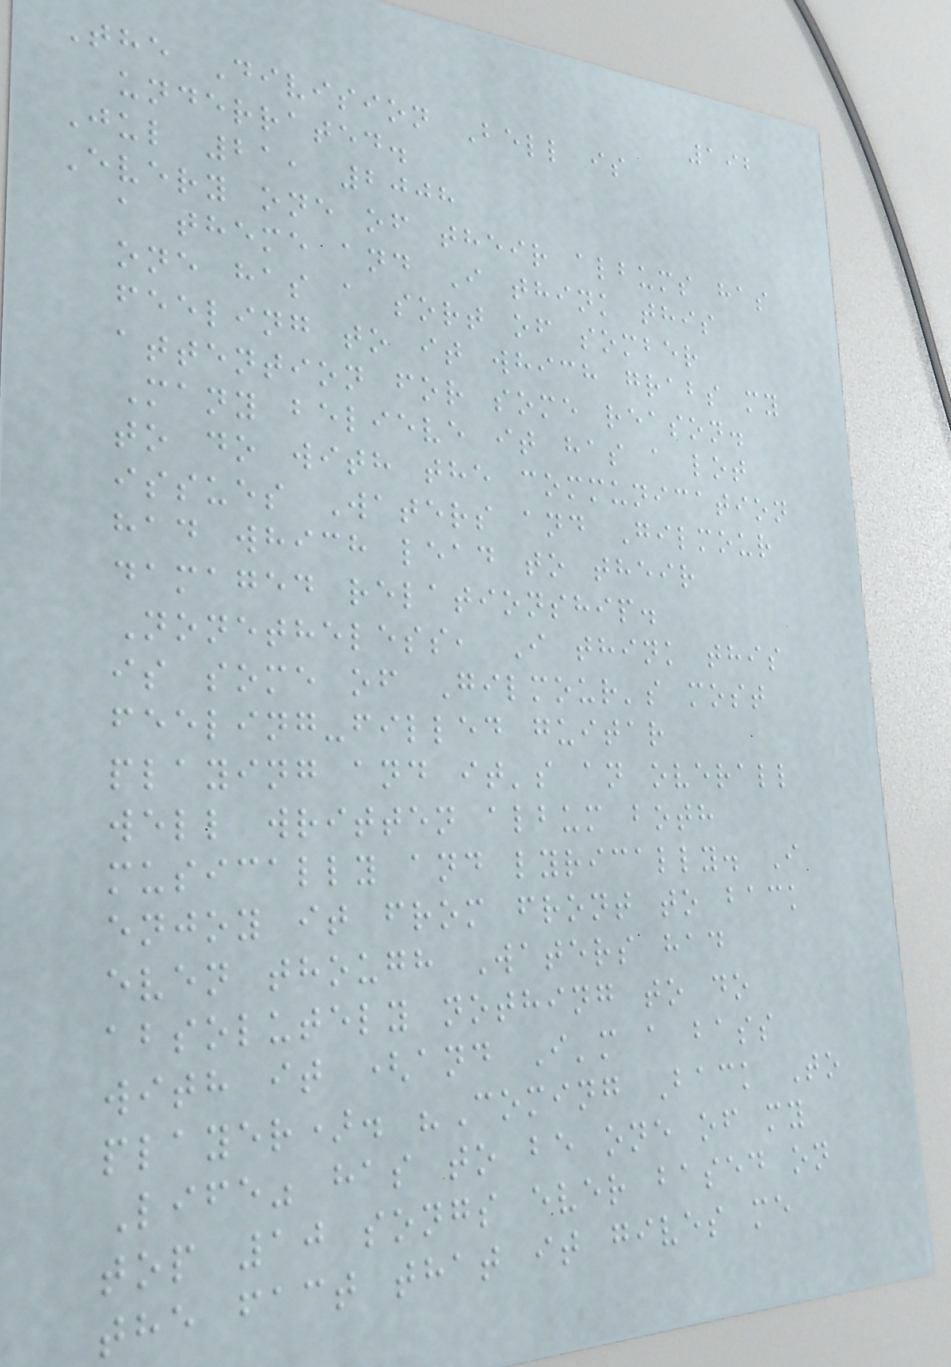192
The Division Bell is
underrated.
Jul 21, 2008
Every one of their albums has
a theme and I think this
one has a sort of somber
feeling to it which grabs my
attention for some reason.
Many believe it has a lot
to do with the communication
issues Waters and Gilmour
had which lead to their
damaged relationship.
Nonetheless, I think this
is some of Gilmour's most
feeling-filled guitar
playing and it's an overall
well written album both
musically and lyrically. I
enjoy it from front to back
even though Waters had
absolutely nothing to do
with it (and I'm a bass
player). "Coming Back To
Life" has to be one of my
top 10 songs ever based on
the fact that it gives me
